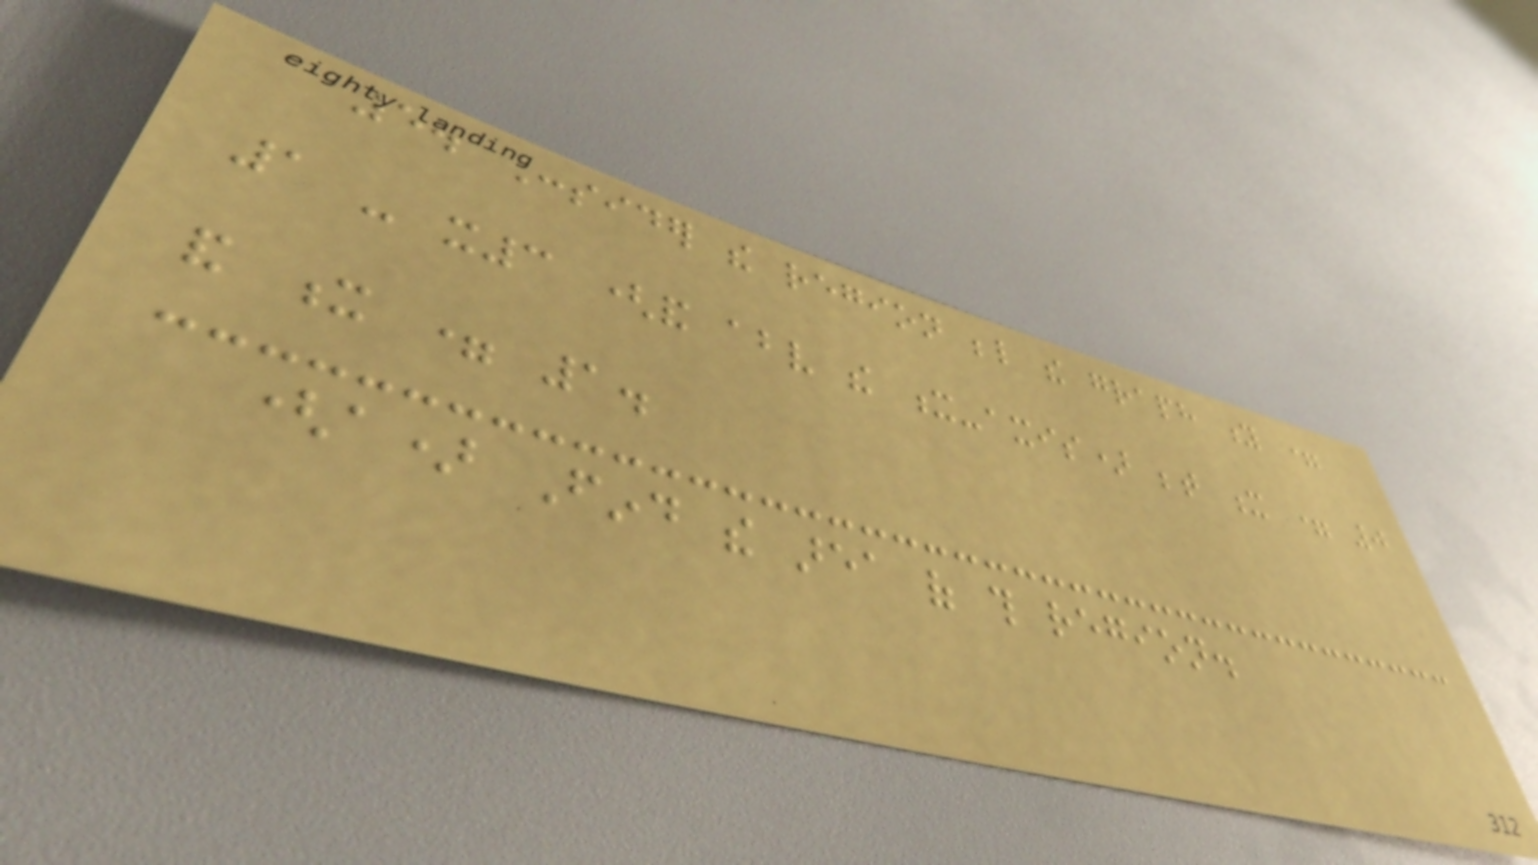5. Consider the region below the graph y =
1 - x3 (and above the x-axis) between x = 0
and x = 1.
(a) Find the area of this region.
